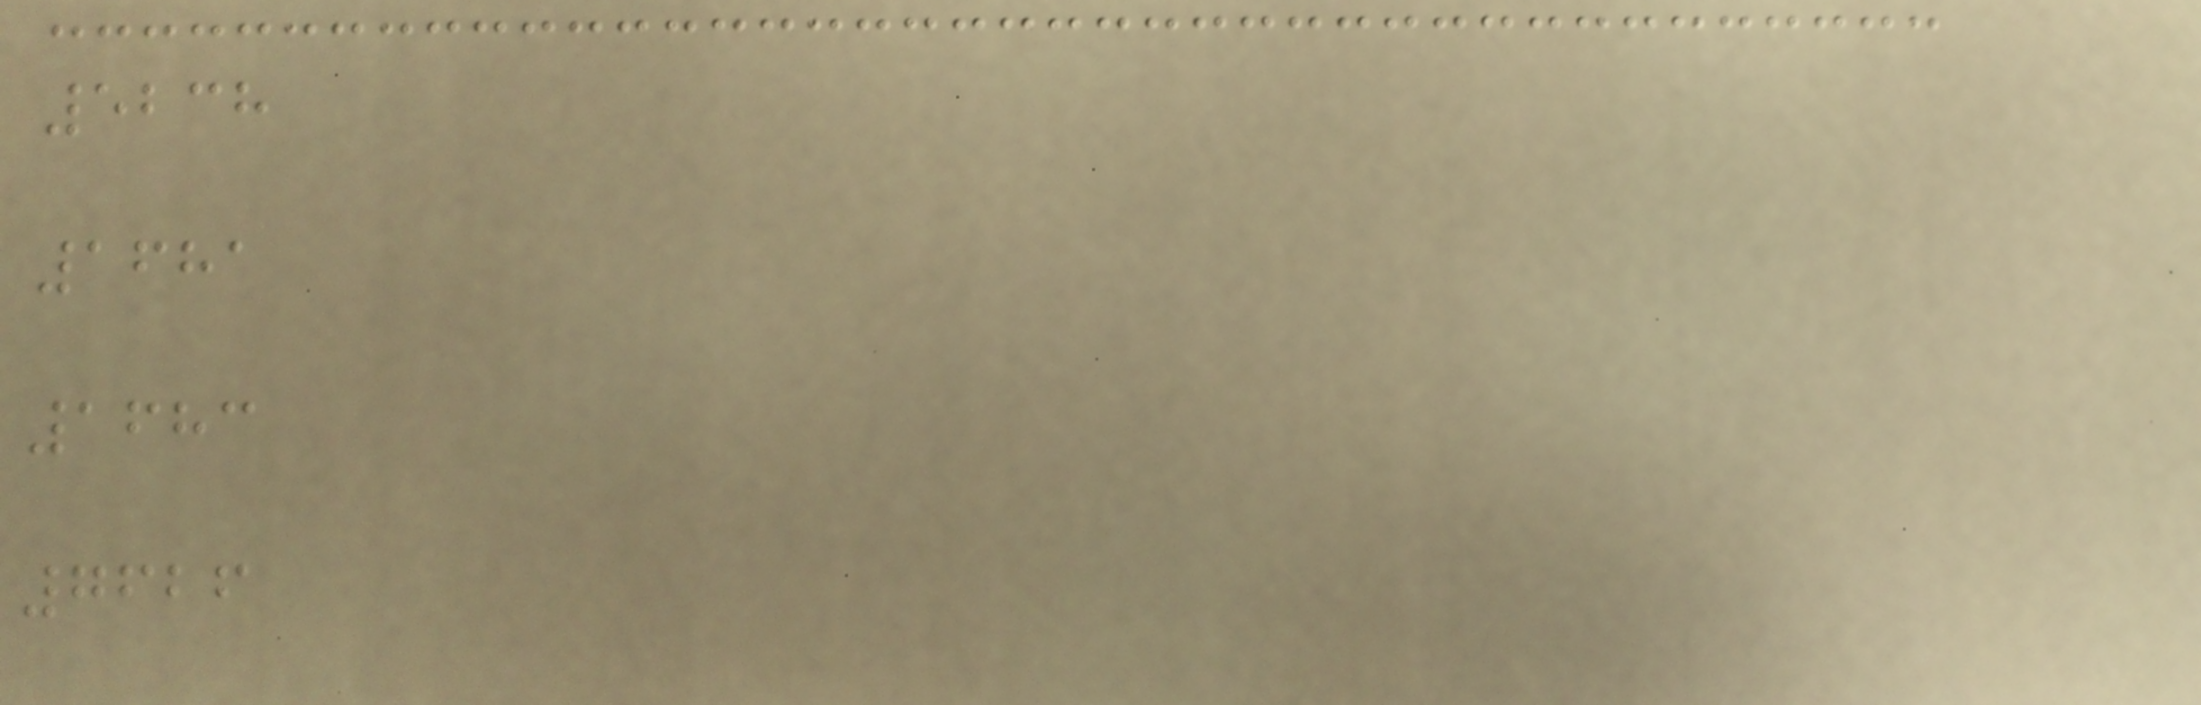5238
1681
1683
7626
